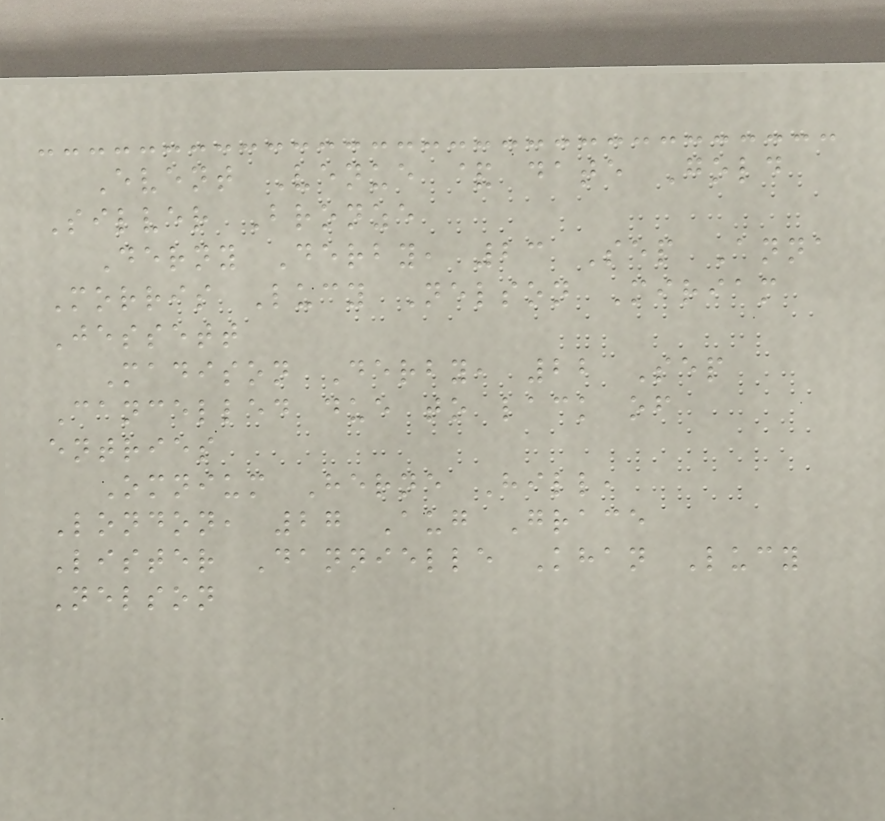Event Venue & date Gold
Silver Bronze
Derny Derby, 23 Sep Anna
Morris Lucy Nelson Miriam
Jessett
Madison Derby, 22 Sep
Cancelled due to lack of
entries
Omnium Herne Hill,
London, 27 Aug Grace
Lister Dannielle Khan Lucy
Nelson
